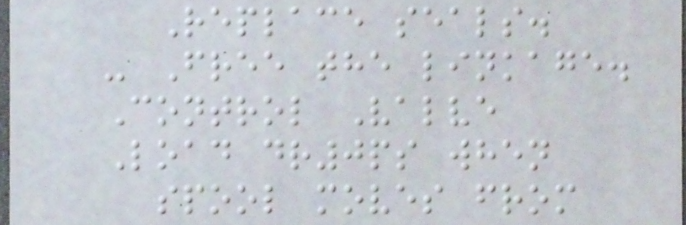Replace seals.
- Free the linkage.
Control Valve
Load dr0ps when
spool moves from
